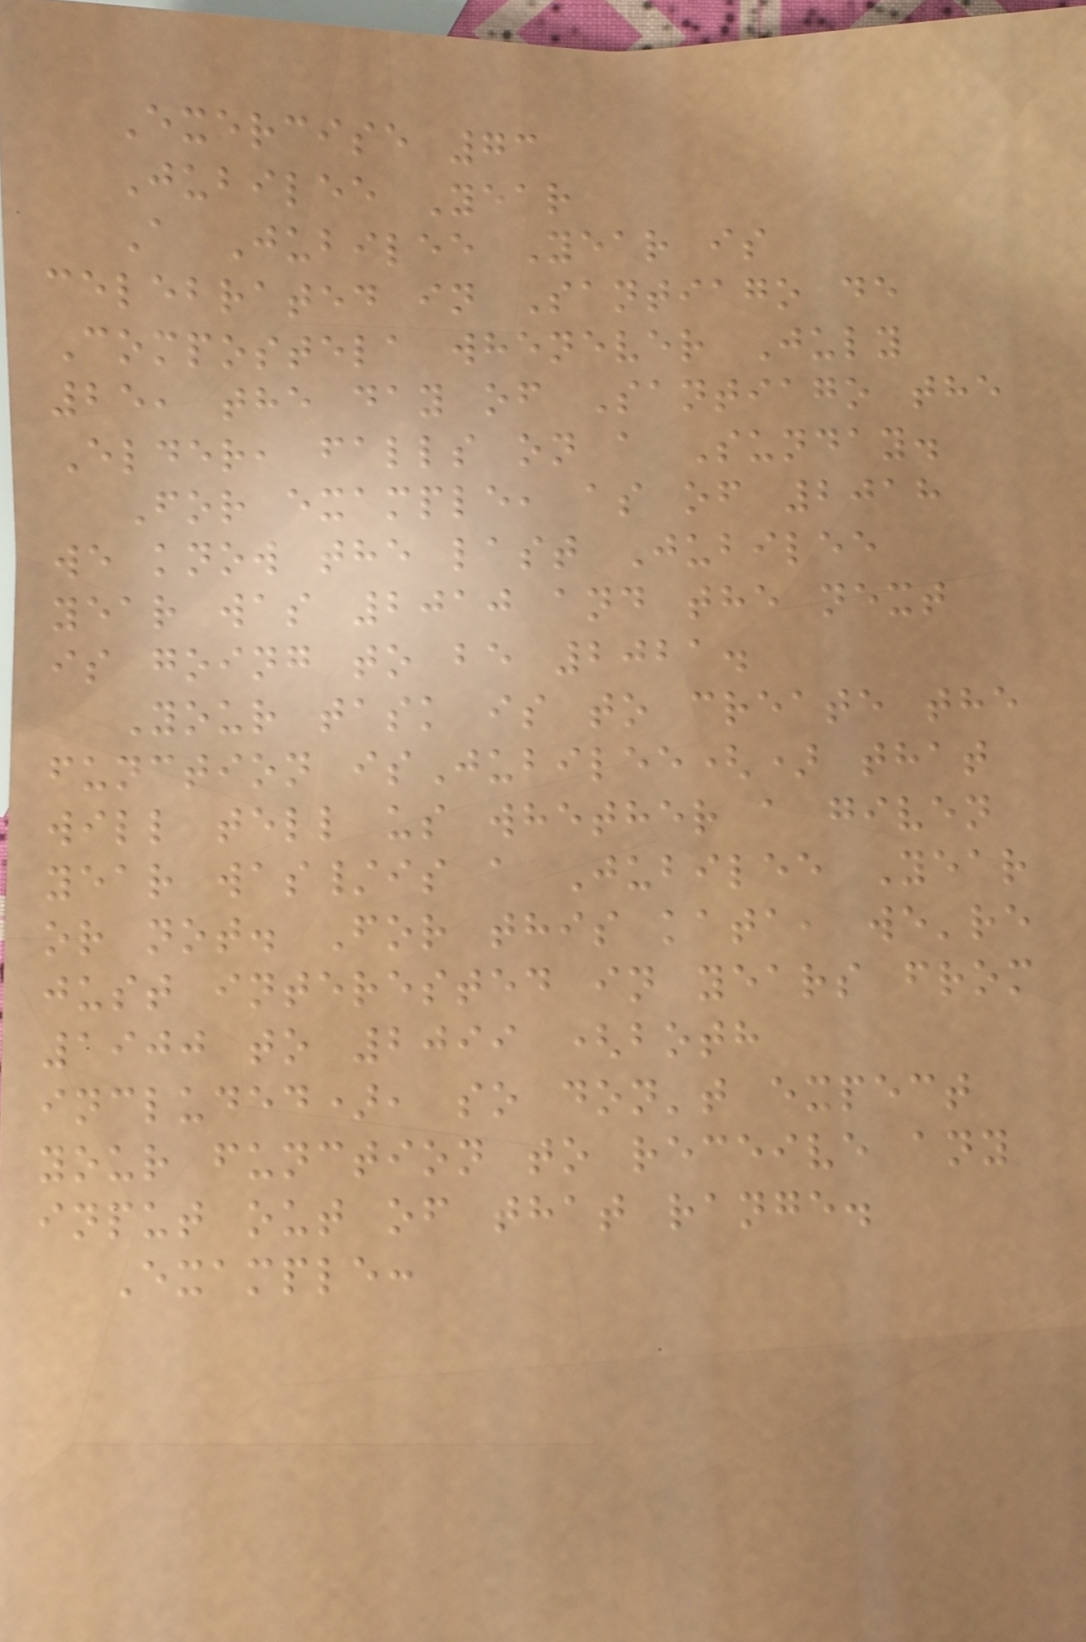Exercise 73
Jubilee Year
A Jubilee Year is
celebrated in Santiago de
Compostela whenever July
25, the day of Santiago the
Elder, falls on a Sunday.
For example, as of 2018
we know the last Jubilee
year was 2010 and the next
is going to be 2021.
Your task is to create the
function isJubilee() that
will tell us whether a given
year was/is a Jubilee Year
or not. For this kata, we're
just interested in years from
1900 to 2099 (both
included), so don't expect
your function to receive any
input out of that range.
Example:
